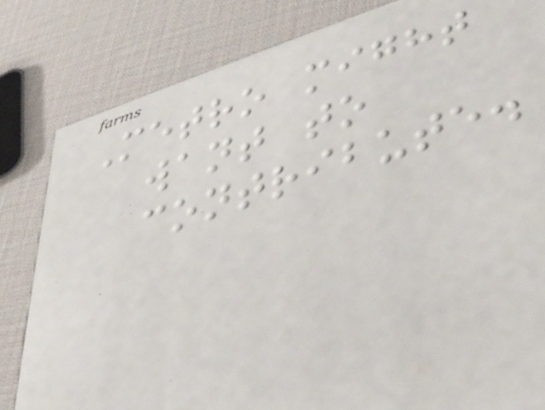Metro might
want to
contribute.
